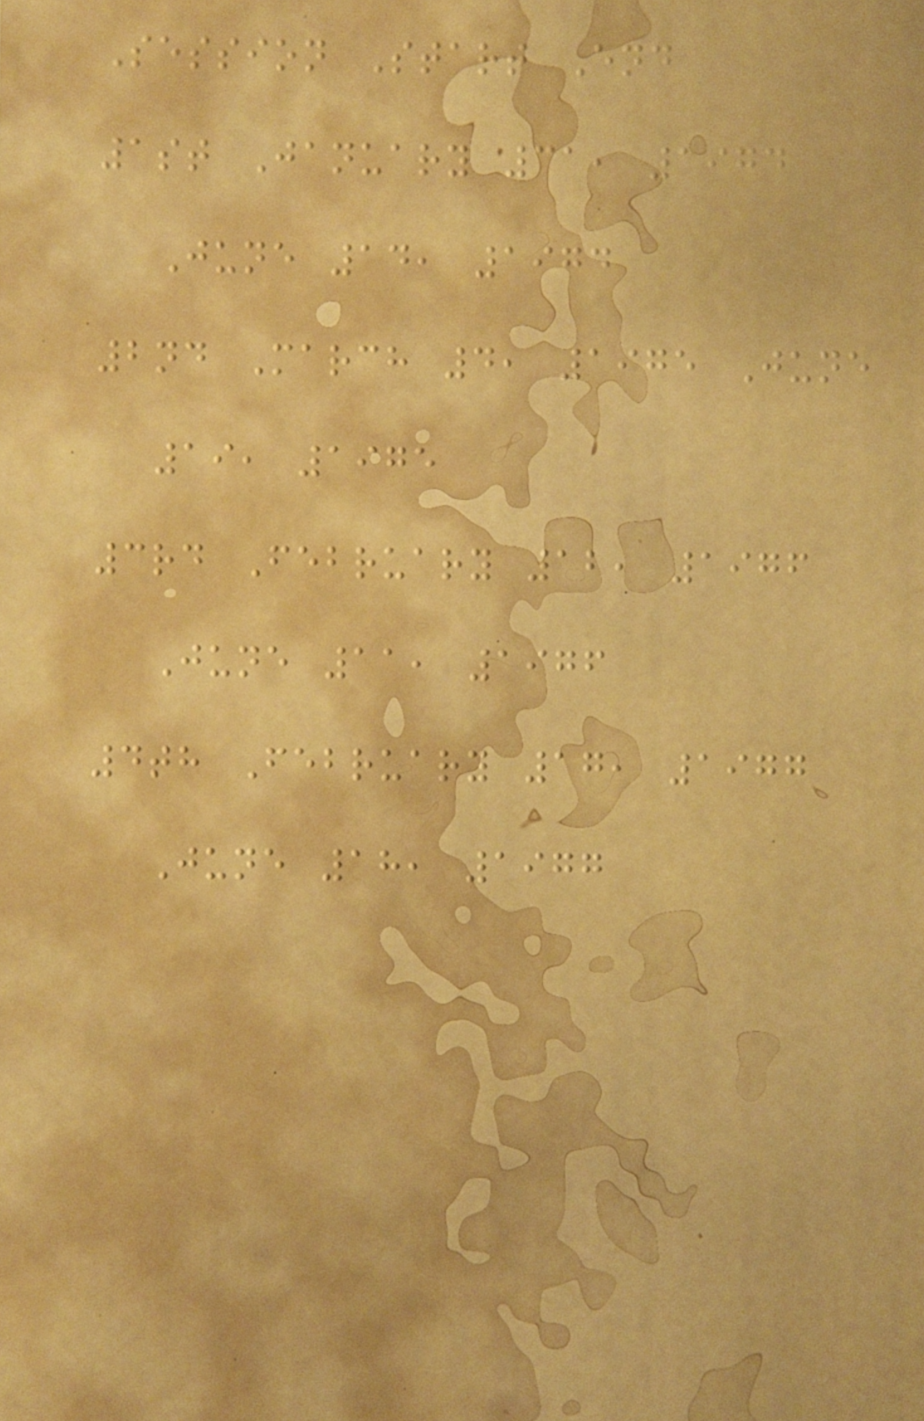Session Start End
1st January 31, 1974
June 14, 1974
2nd March 4, 1975 June
19, 1975
3rd February 12, 1976
June 11, 1976
4th February 17, 1977
June 18, 1977
